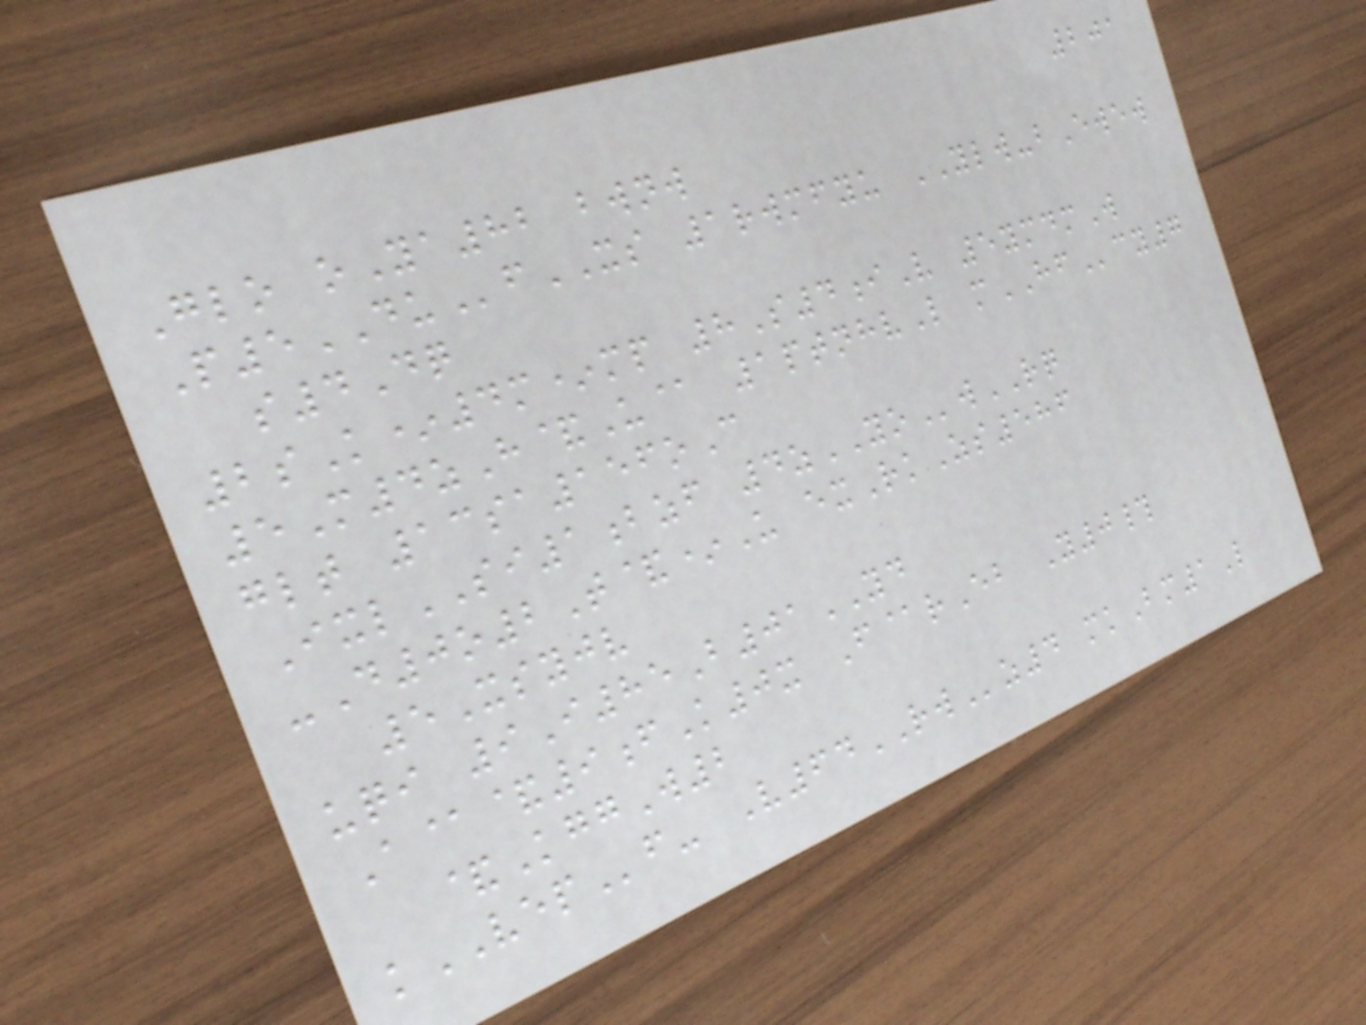201
Glo oYa82 bwnw
P5DUfXS 1rwmfyu YLW-bEwew
s4Dq
2sK*4m*mp 8S4iV 5ymdmW
5M4zH&U@ 1ptnhvL mHFcy7
glt 13sa156oC
IxlSI1bzf 4zYOwRQ
-D0o2T&*U exRkZs586
5Xsyjv
uqi 9I85B01YD
A@&9fK0x F@rEb Y0#
&KggW2
kVEPf- V64RWz4 mkBm1L
